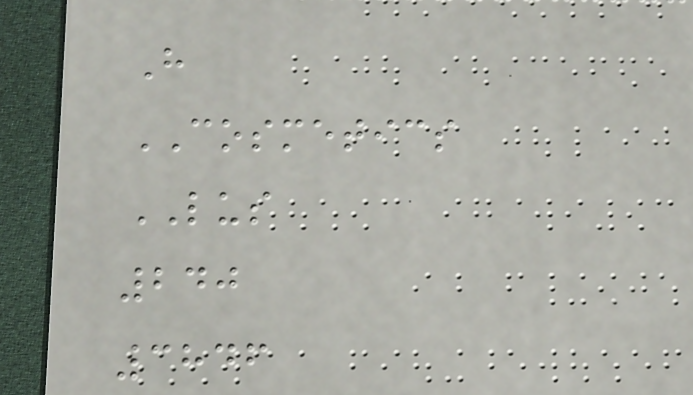H
COSMETICS
LUS
240
3846
